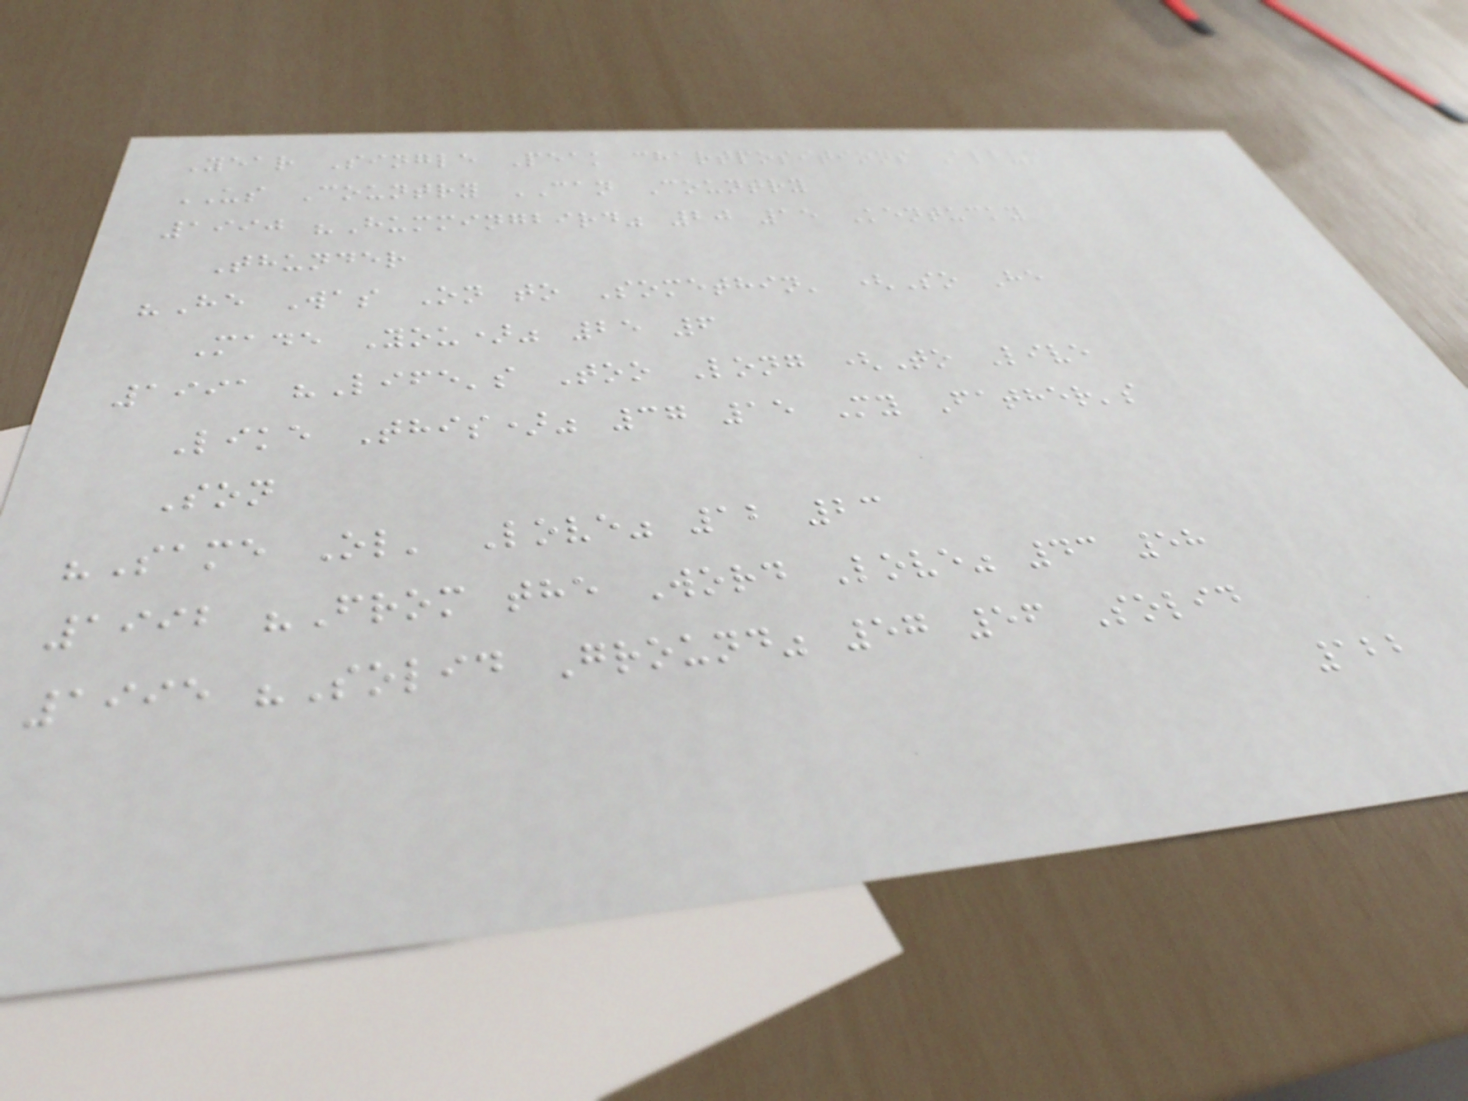Year Single Peak chartpositions Album
US Country CAN Country
1990 "Hummingbird" 20 15 Kentucky
Thunder
"He Was On to Somethin' (So He
Made You)" 25 6
1991 "Life's Too Long (To Live
Like This)" 37 15 My Father's
Son
"Same Ol' Love" 12 23
1992 "From the Word Love" 43 58
1995 "Solid Ground" 57 56 Solid
122
